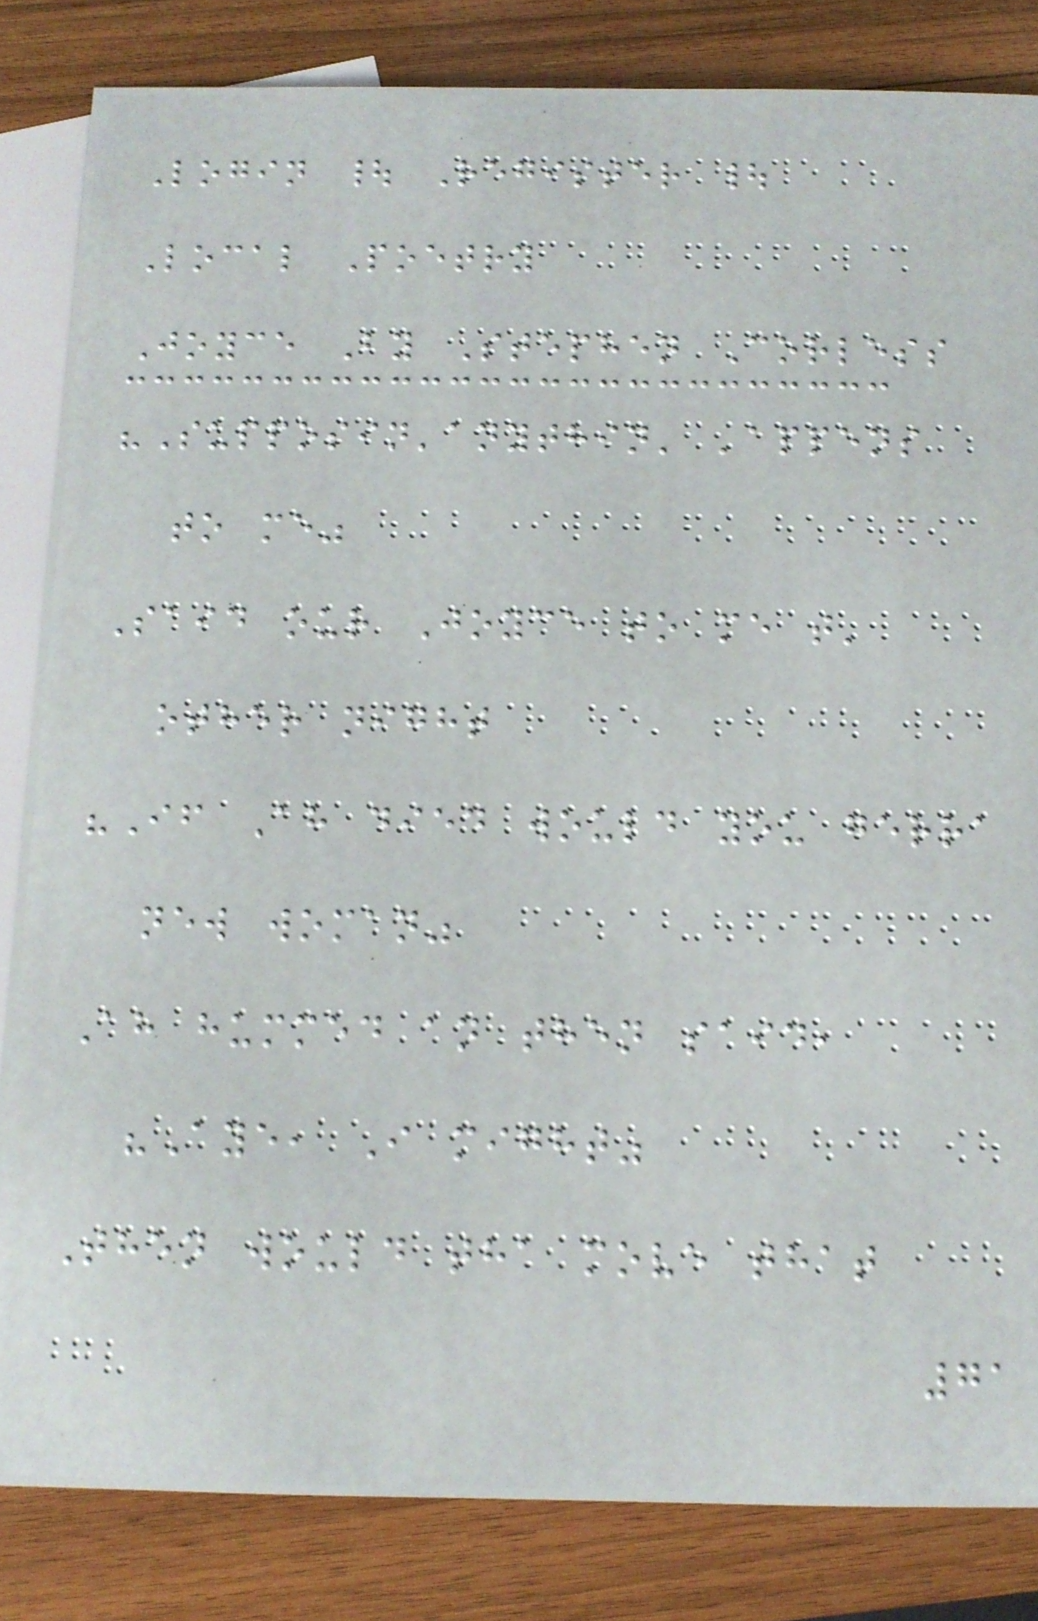Login | Register |
Local Poetry
Joyce By Stephen Corless
"Supposin'anythin' 'appens
to me"
Said our Joyce to me t'
other night
"If Ah died would you gerra
new woman"
Ah hummed an then said,
"Aye, I might"
Then would tha move that
71
